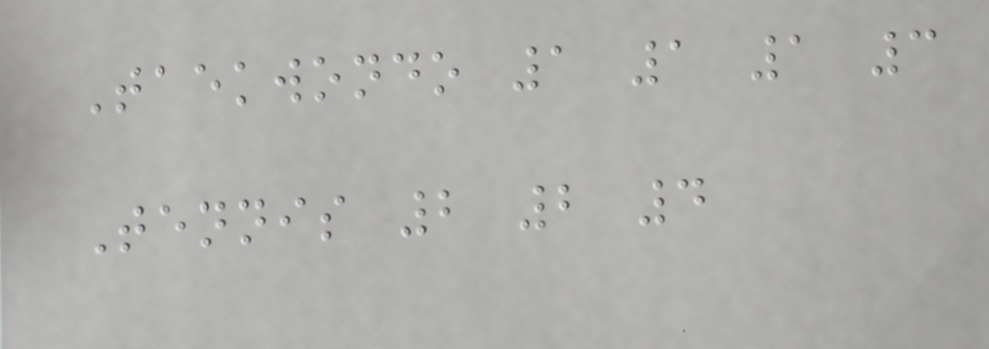Taekwondo 1 1 1 3
Tennis 2 2 4
